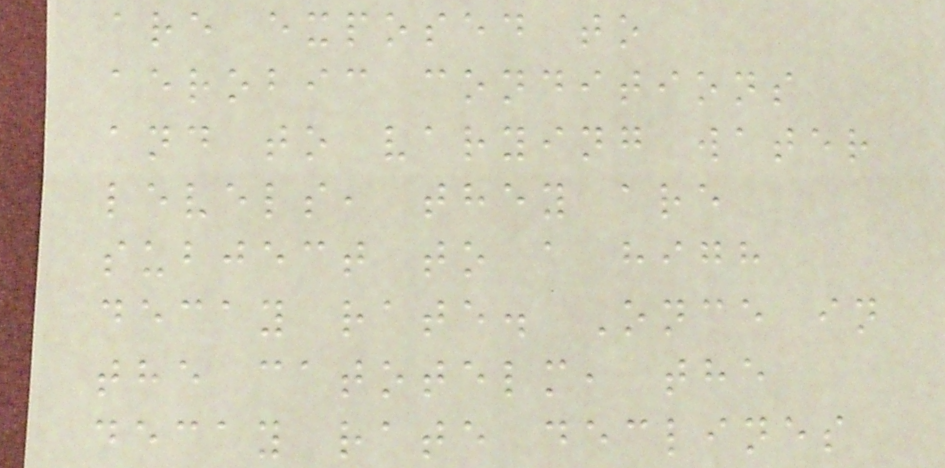are exposed to
aerobic conditions
and to varying water
levels, they are
subject to a high
decay rate. Once in
the catotelm, the
decay rate declines
